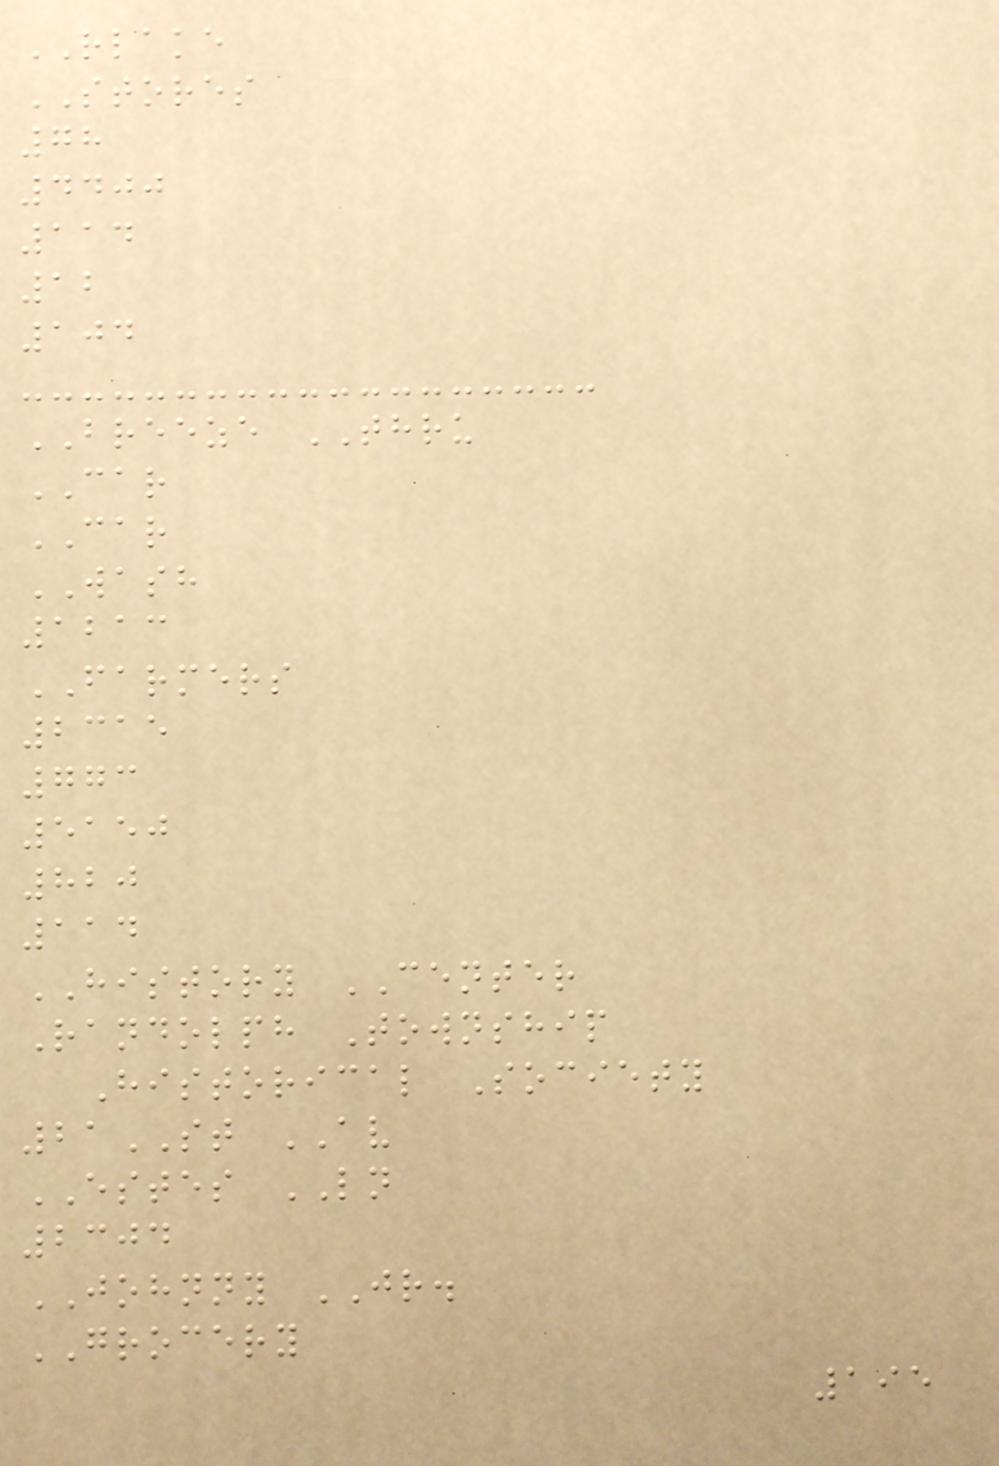RLAKE
STORES
78
4400
114
12
104
BREEZE THRU
CAR
CAR
WASH
1213
FARMERS
2315
773
5150
820
114
HISTORY CENTER
Randolph Township
Historical Society
21ST AV
ESTES LN
2304
JOHNNY JR.
GROCERY
195
